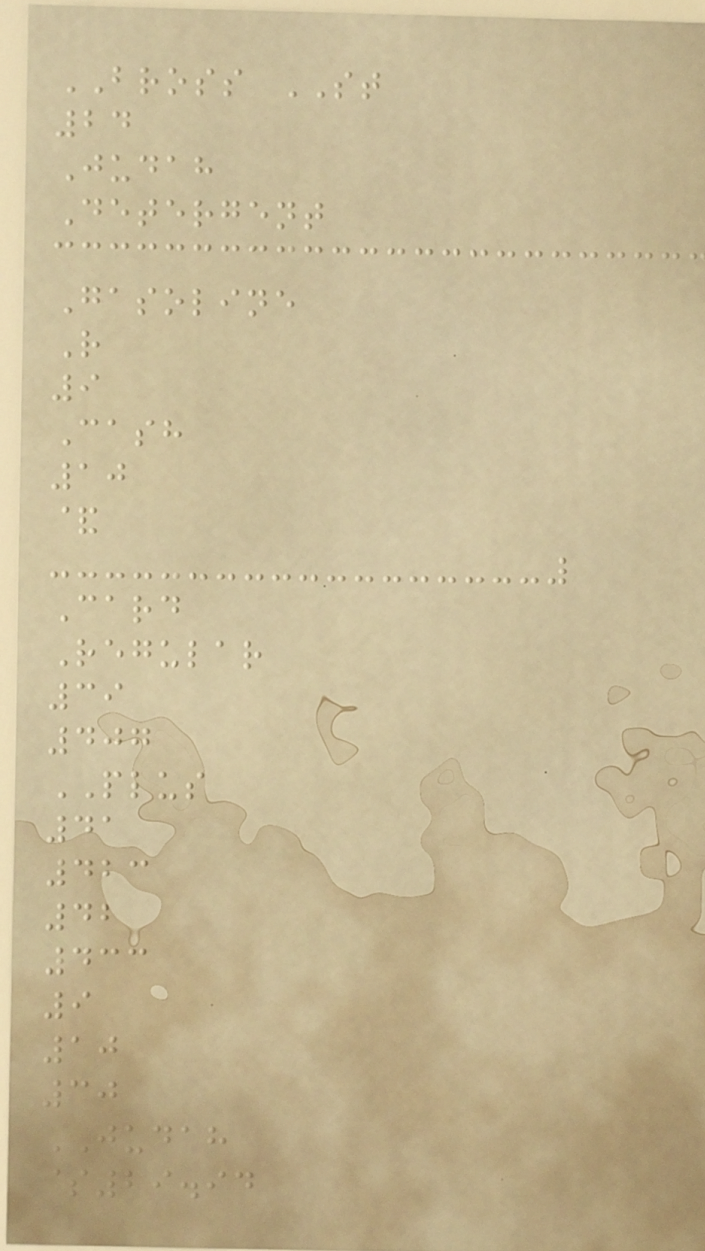BROSS ST
24
Judah
Detergent
Gasoline
R
9
Cash
10
&
Card
Regular
39
407
PLUS
41
423
42
433
9
10
30
JUDAH
$29.94
